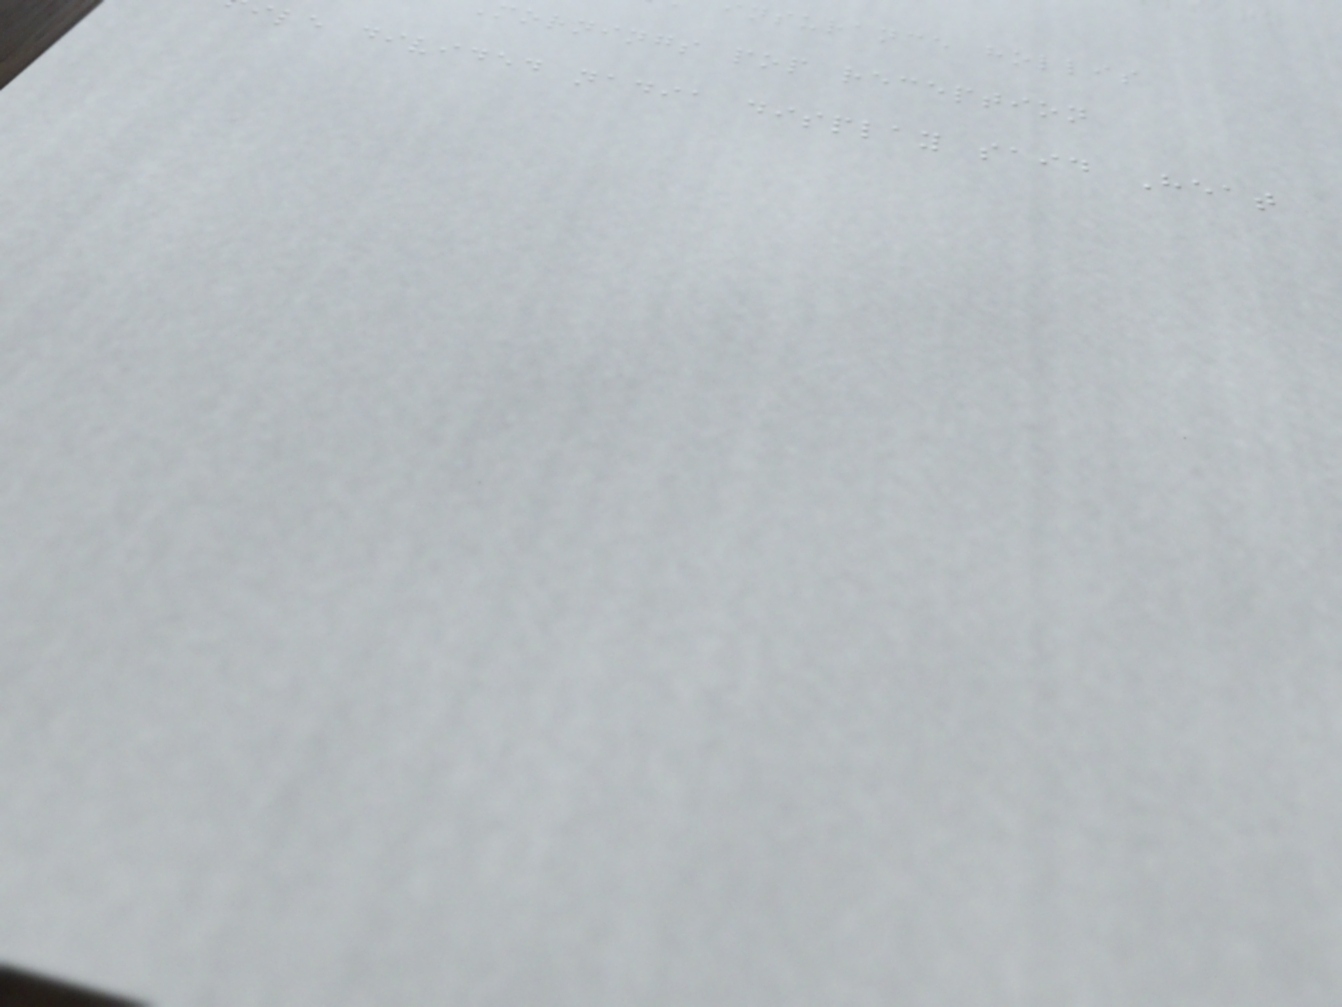nsurance hollis
mornings pop reception
ile divided nadia display said Heat
